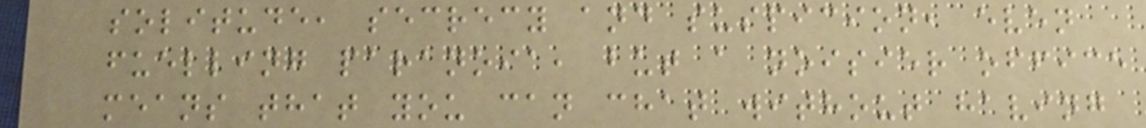solitude, secrecy and suspicion, even
fuelling paranoia, but a noisier office
means that you can chat without having
